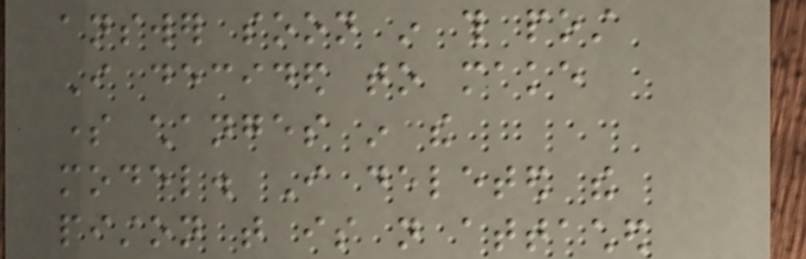answer soon in this post
I decided to make
some changes in the
model. I deleted the
piston that is not attached
